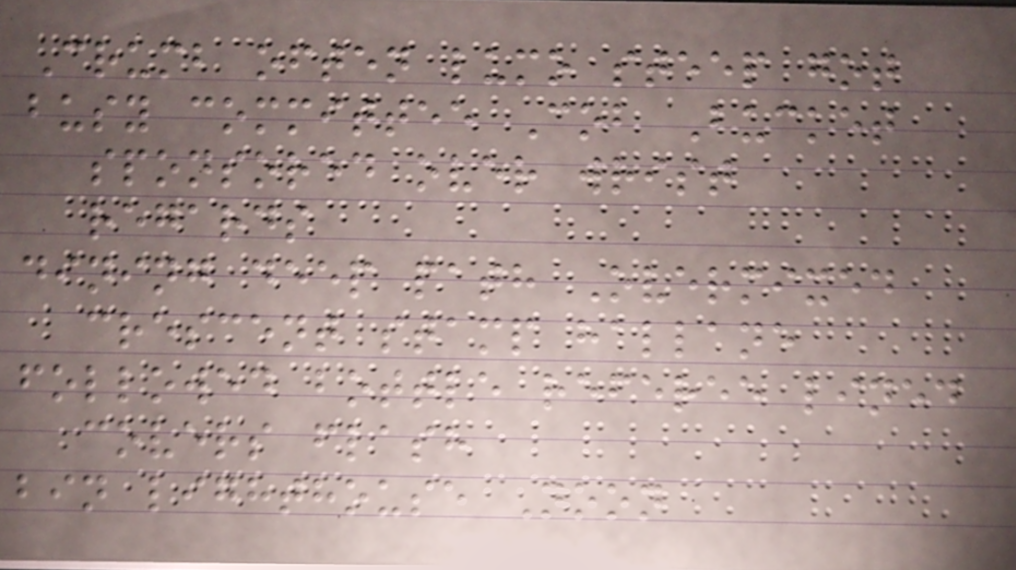Crumb often lumo steep got
busy committee Cob Bucket
sponsored over wrist
regards
dining deep path Overmixed
crescent stamp hallane
followed bottle referee lined
covers flash
bin lighthouse Noon
